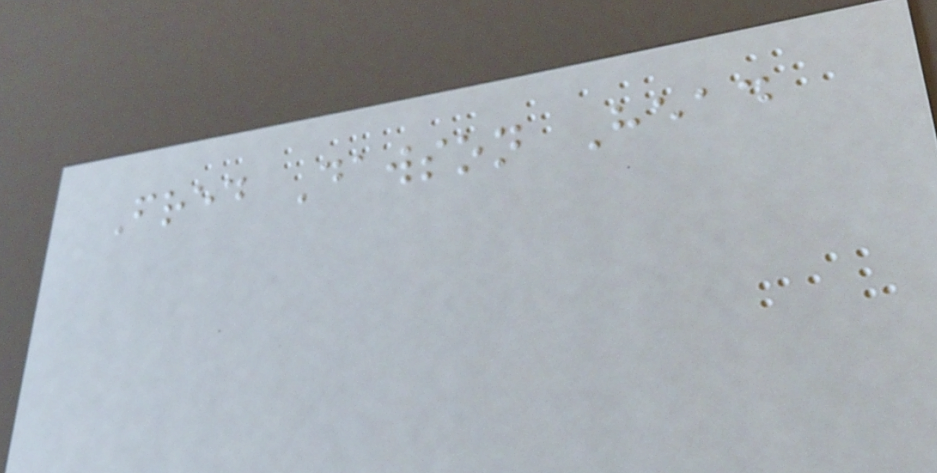Fred Dawson Head
